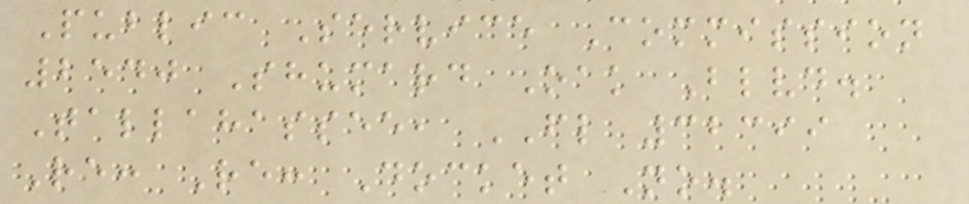Public Service Commission
2540 Shumard Oak Blvd.
Tallahassee, FL 32399
Re: Re: Docket No.
